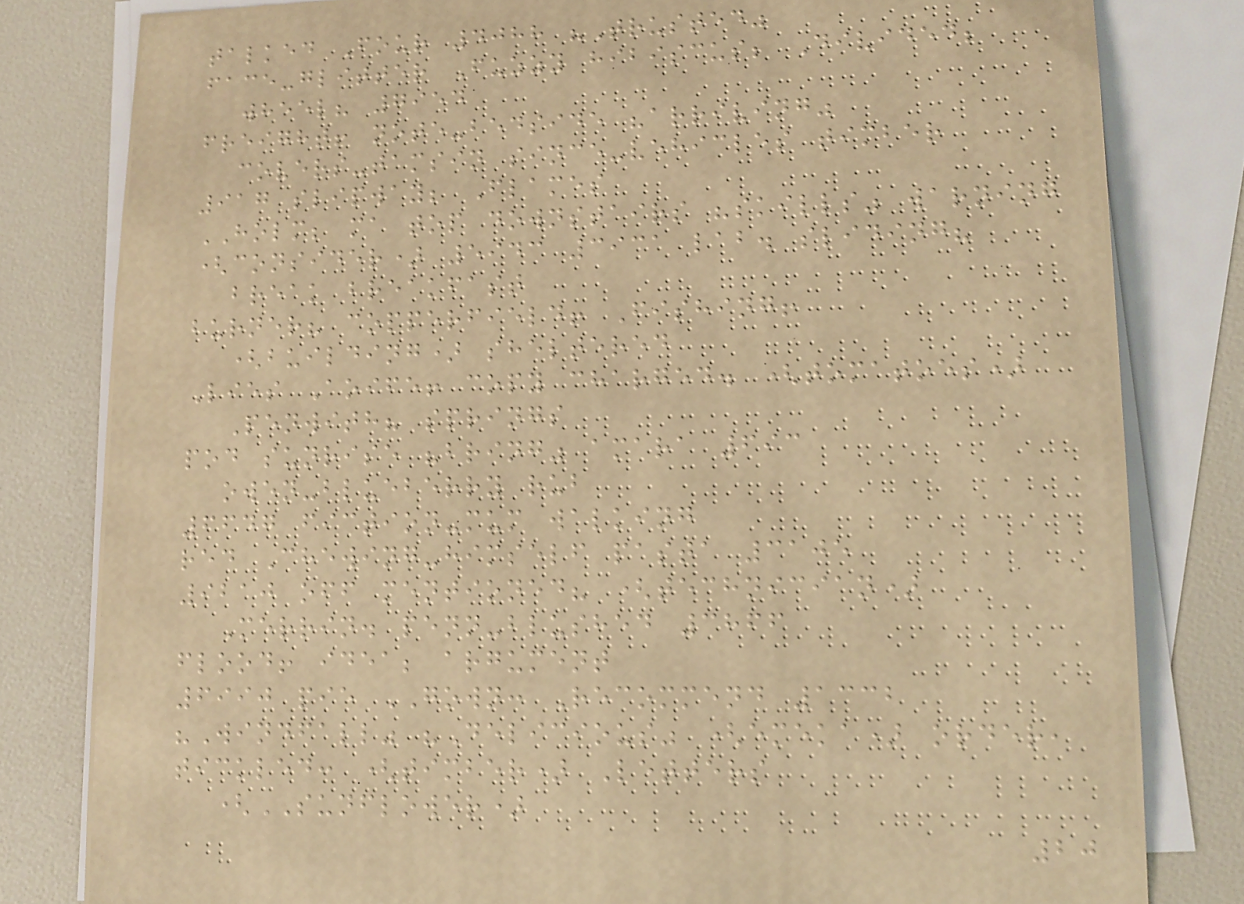talked Four 4088 "Trusted"
face-glitter Fuzzy hibiscus; Divided;
wheel? 7954
freight! note-bedside "arriving"
covers-tamsin since-vehicles timber
917 slipway; Flames
HOLM; ma top downstairs "skills" warning
(consider) 5943 3931 lab. sliding?
break breakfast
burner? copperfield! Fishing!
(building) sheltered
Lies Aoife! copy charged. (tomatoes)
Penwith? springs
pod sunrise "bring" amara 693
owen-blueberry rub
6647 fiction-mum walking
red Chewing-himself pasta 3105
9210 off mentioned? (technician)
Merrin. penn-blushed 3866
flood! idea; argument
6990 pie GOWN: Recommend 1332
"Windfall" "Delicious" (emeka) order,
tickled: (timber) Letters
(SUNFLOWER)
20
